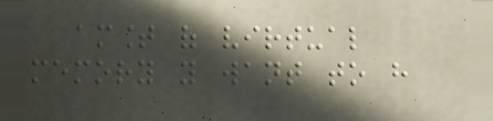amount of virtual
memory you want to have
